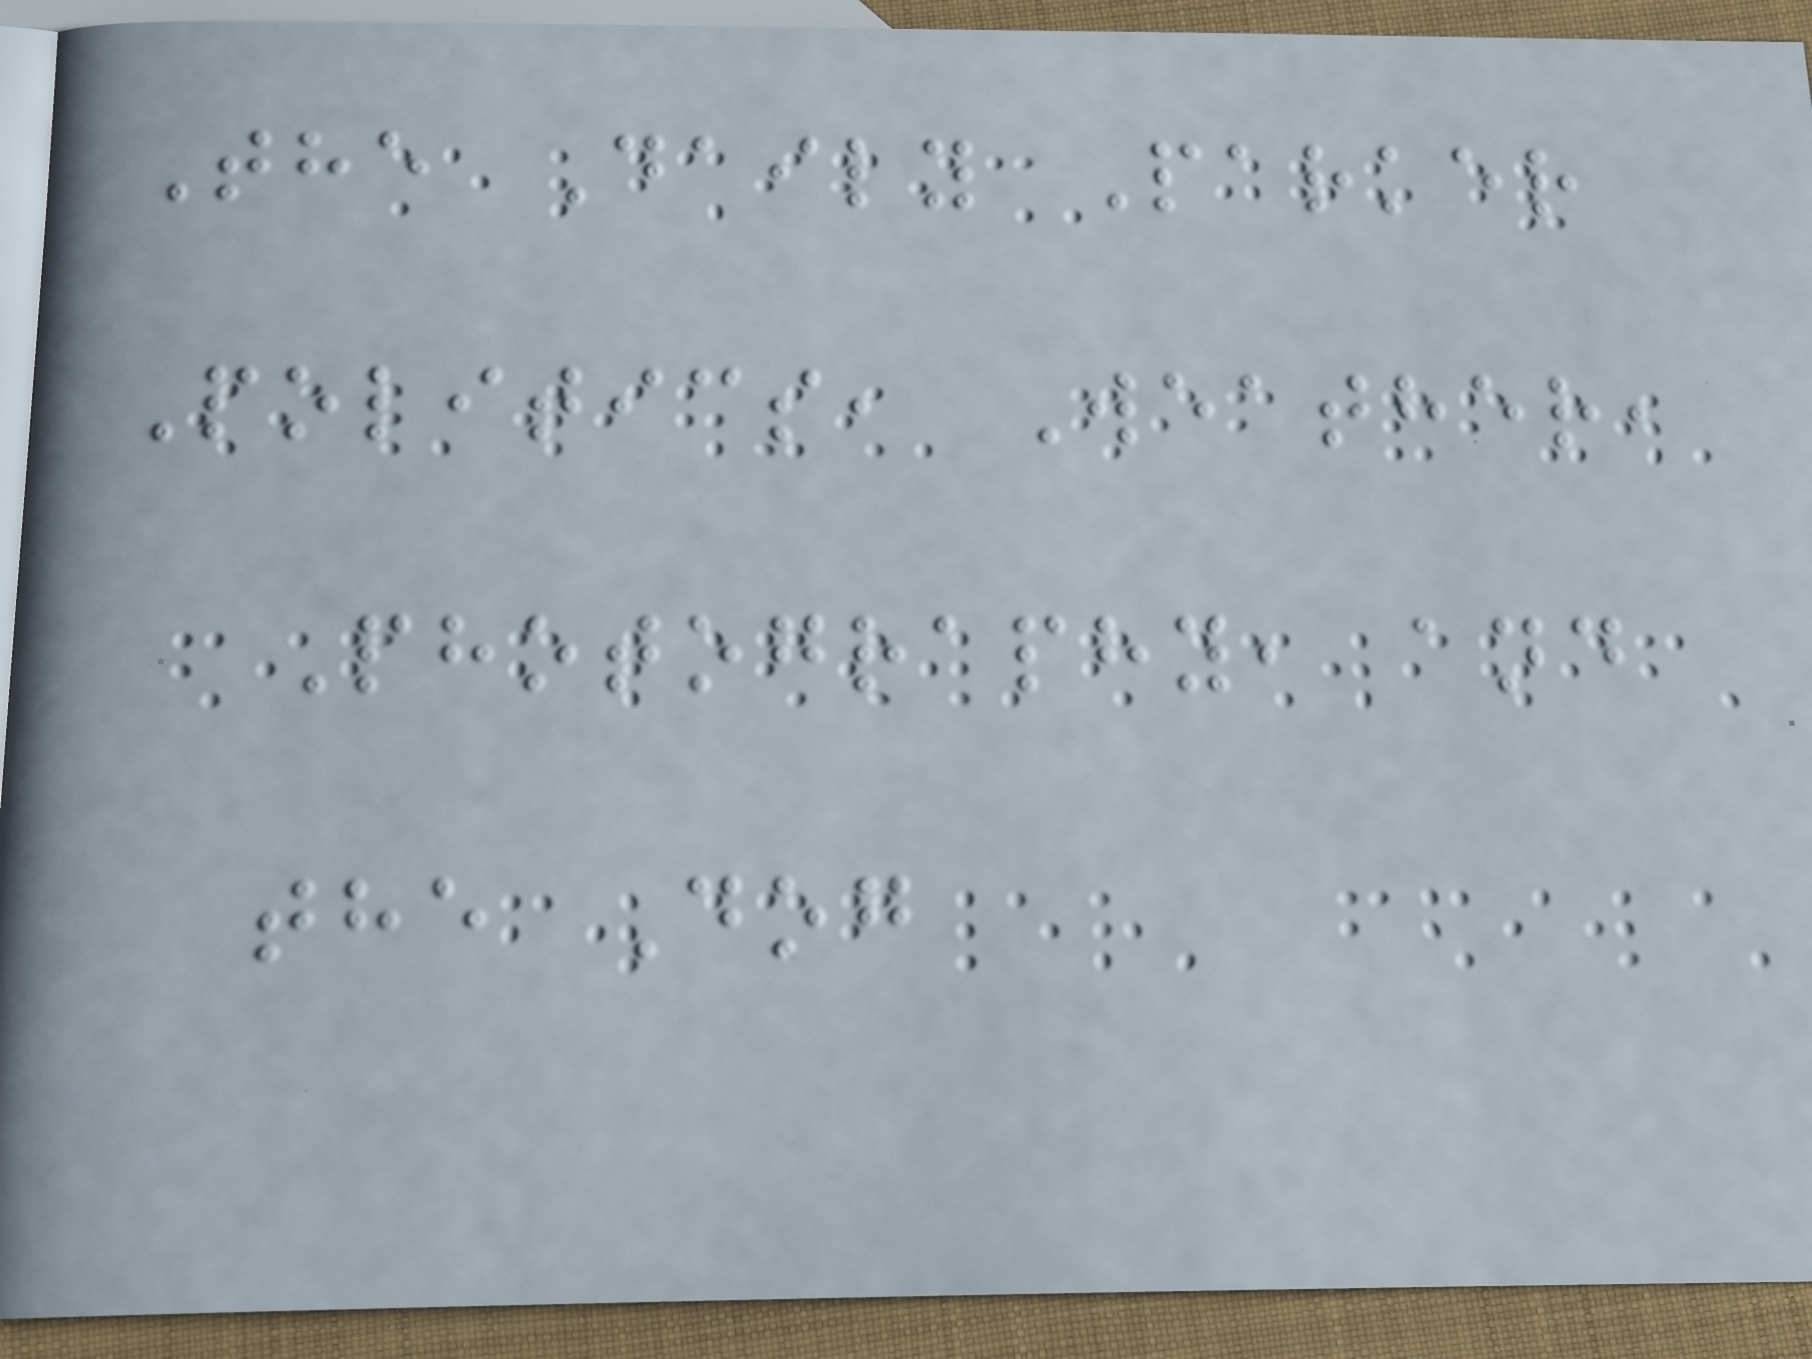The Daily Parker
Politics, Weather,
Photography, and
the Dog
